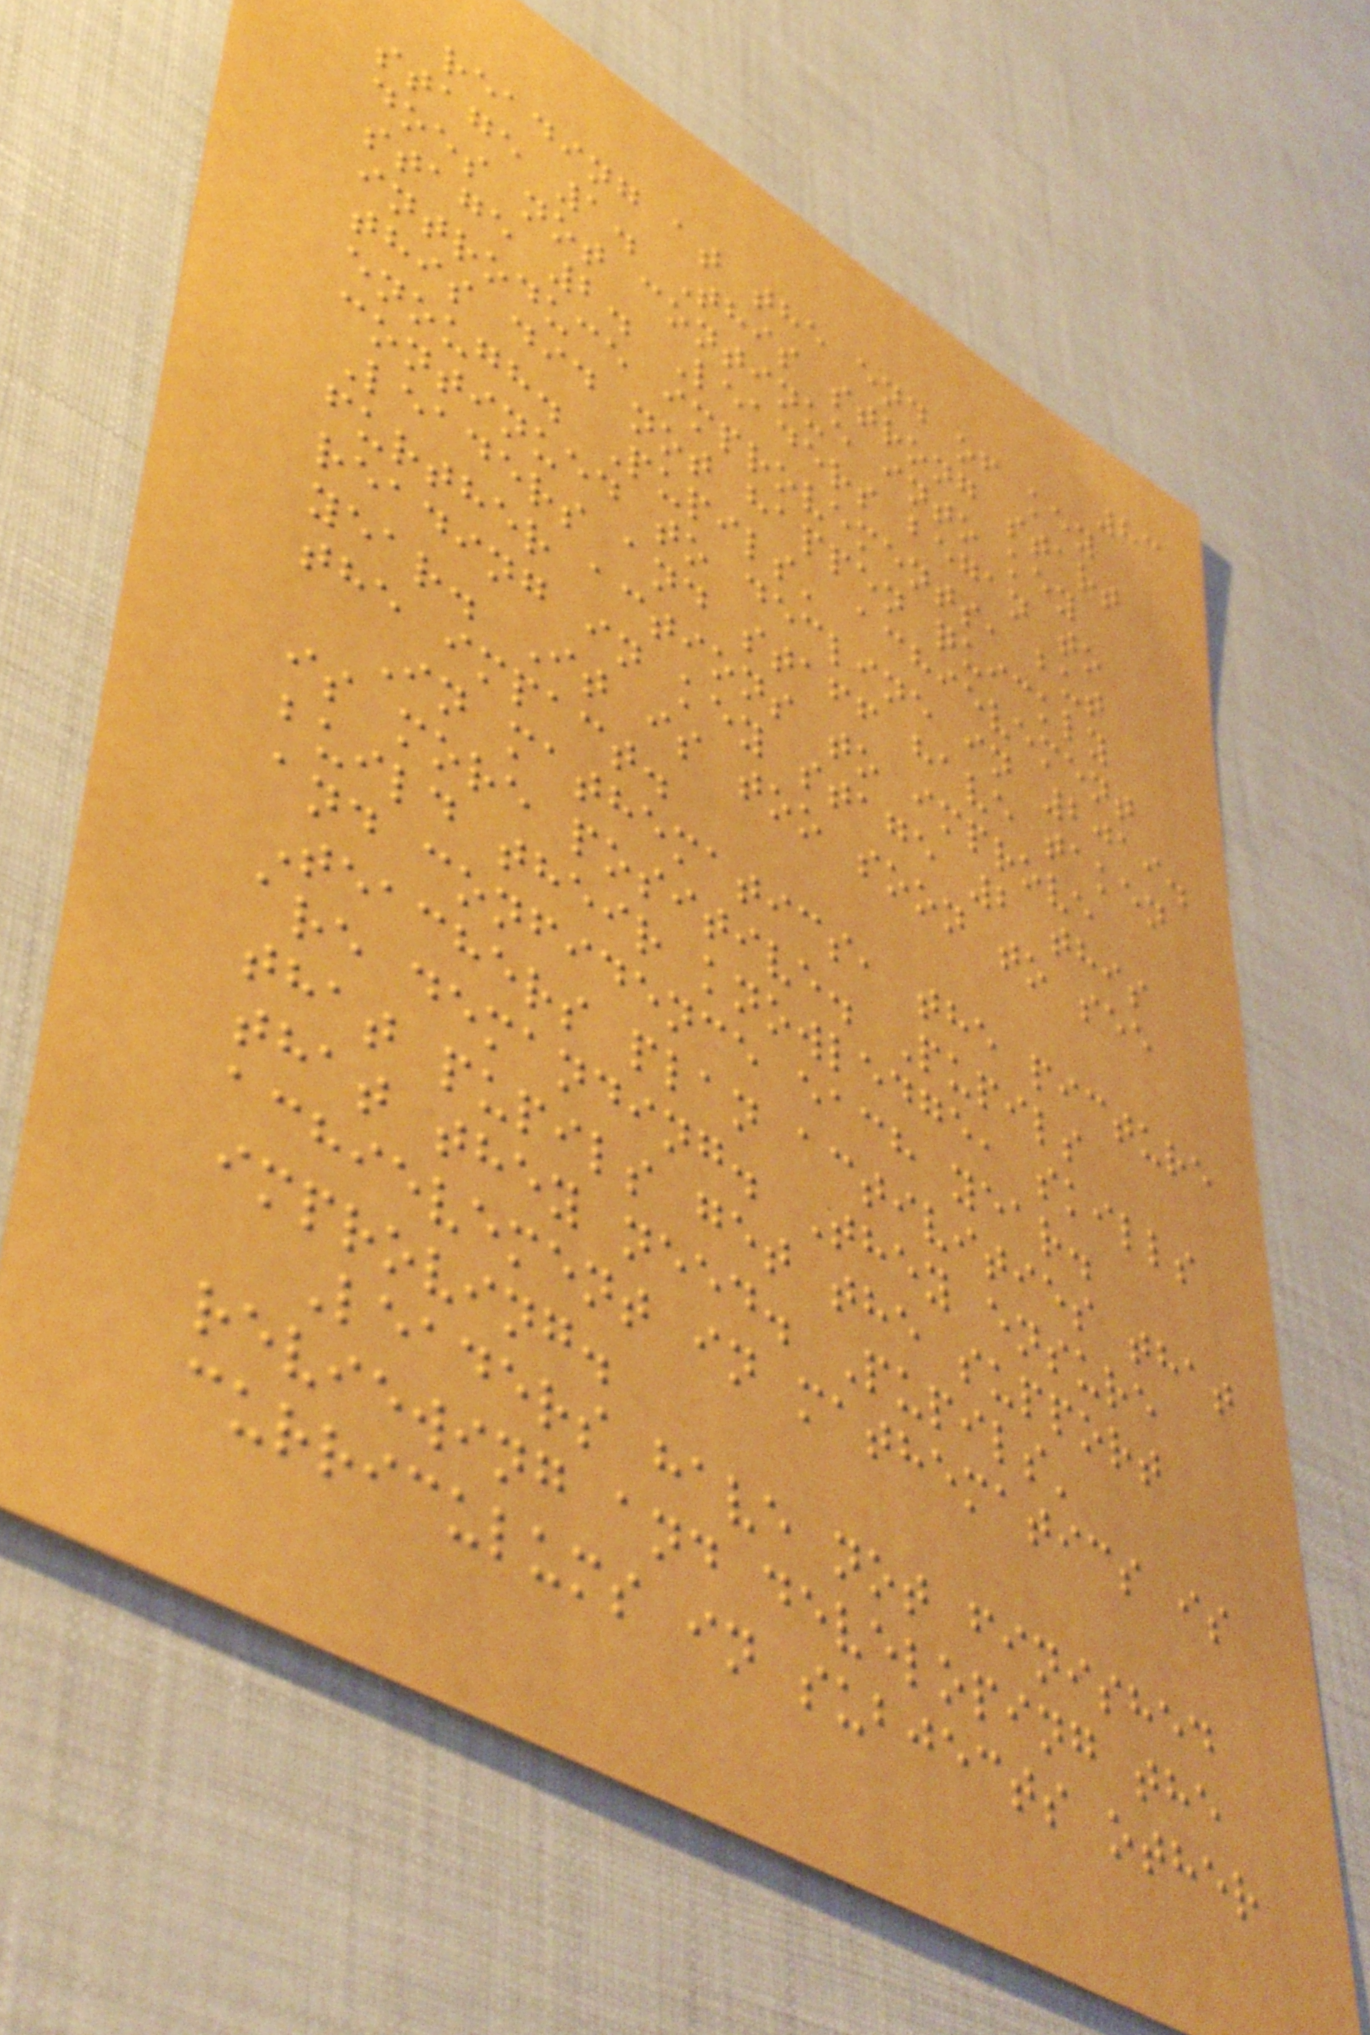83
reading at the end of key
stage 1. This strong start
does not continue into key
stage 2. Leaders began to
introduce improvements, but
this did not happen quickly
enough. Pupils' achievement
continued to decline in 2019.
Leaders and staff have taken
further actions to improve
reading in key stage 2 this
year. It is too soon to see
the impact.
In mathematics, the picture
is more positive. Pupils
build their knowledge, skills
and confidence each year.
Teachers plan activities that
are demanding. They ensure
that pupils get the support
that they need. Pupils'
achievement in mathematics is
improving.
Leaders have not finished
reviewing and developing the
curriculums in subjects other
